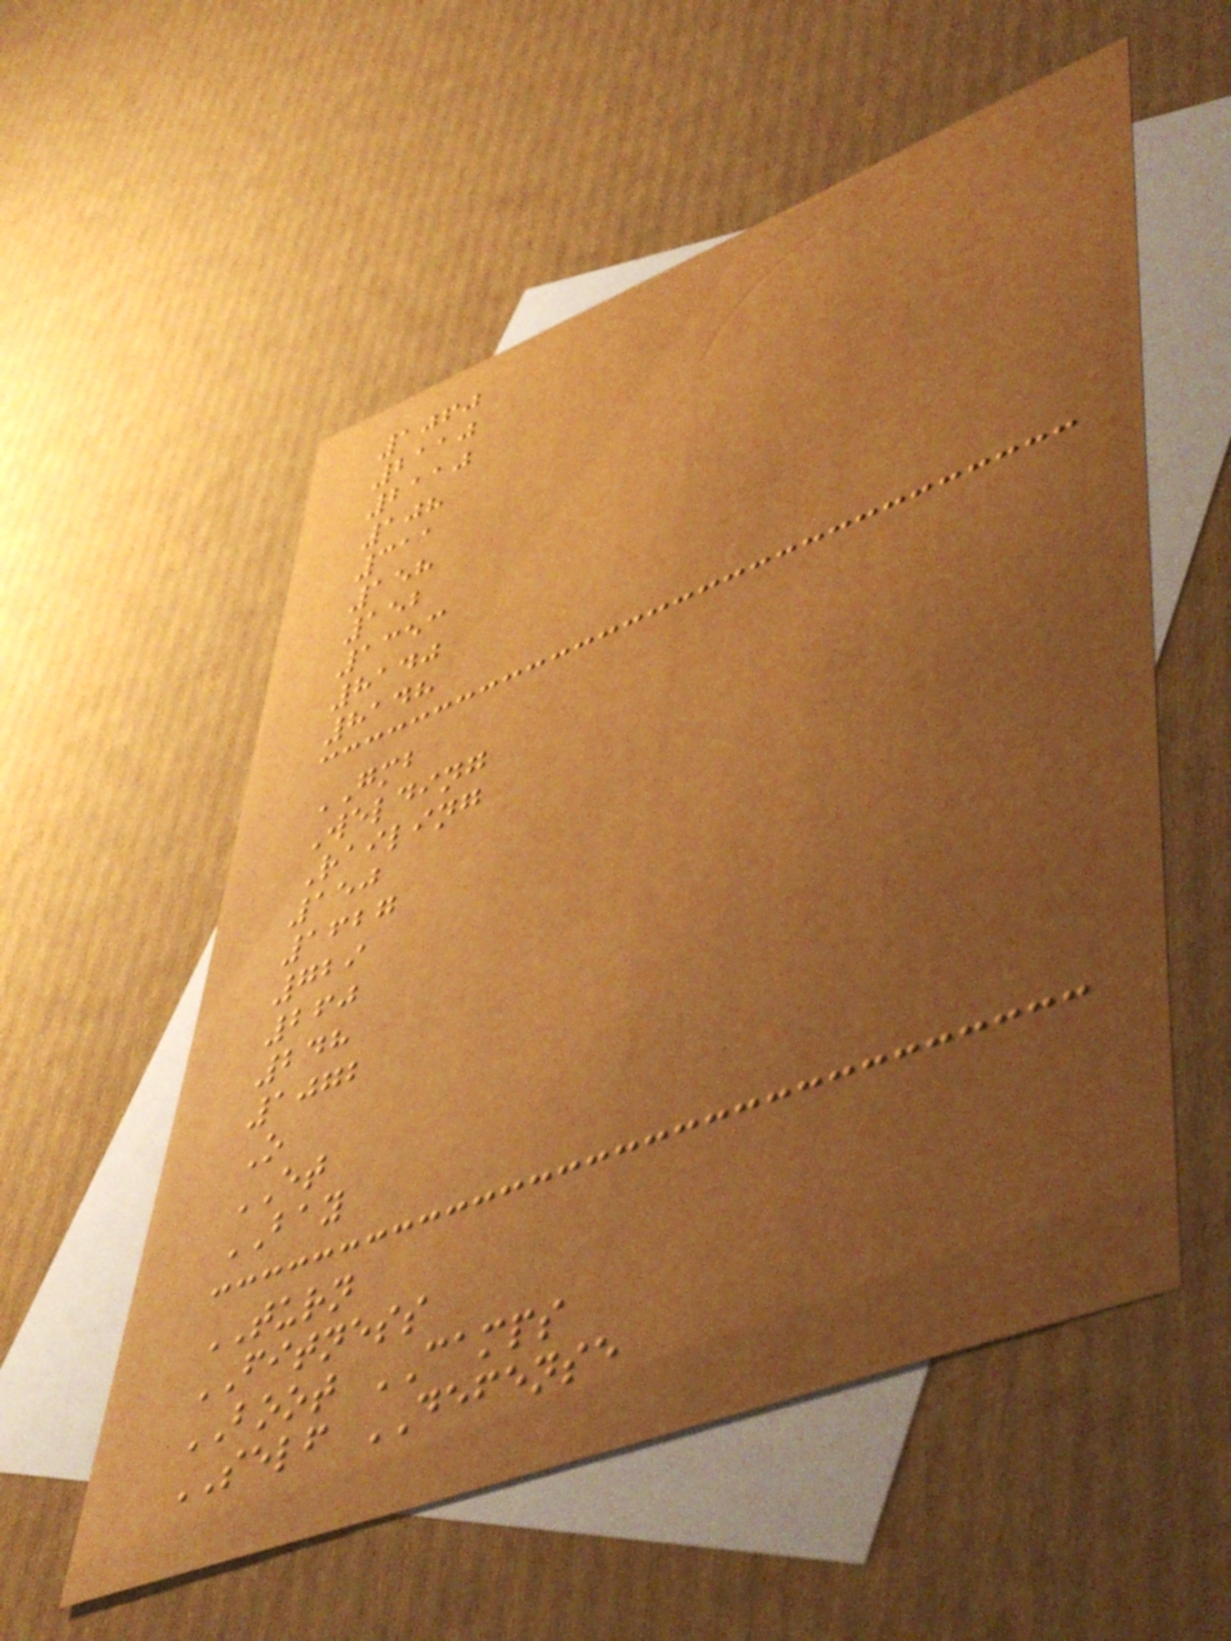1060
2110
2110
108
311
158
152
1353
8140
8148
GMB
Welding
Railing
150
1627
729
260
248
1072
O
ET
BAY
TURN
FITNESS
BOOT CAMPS
SELF DEFENSE
